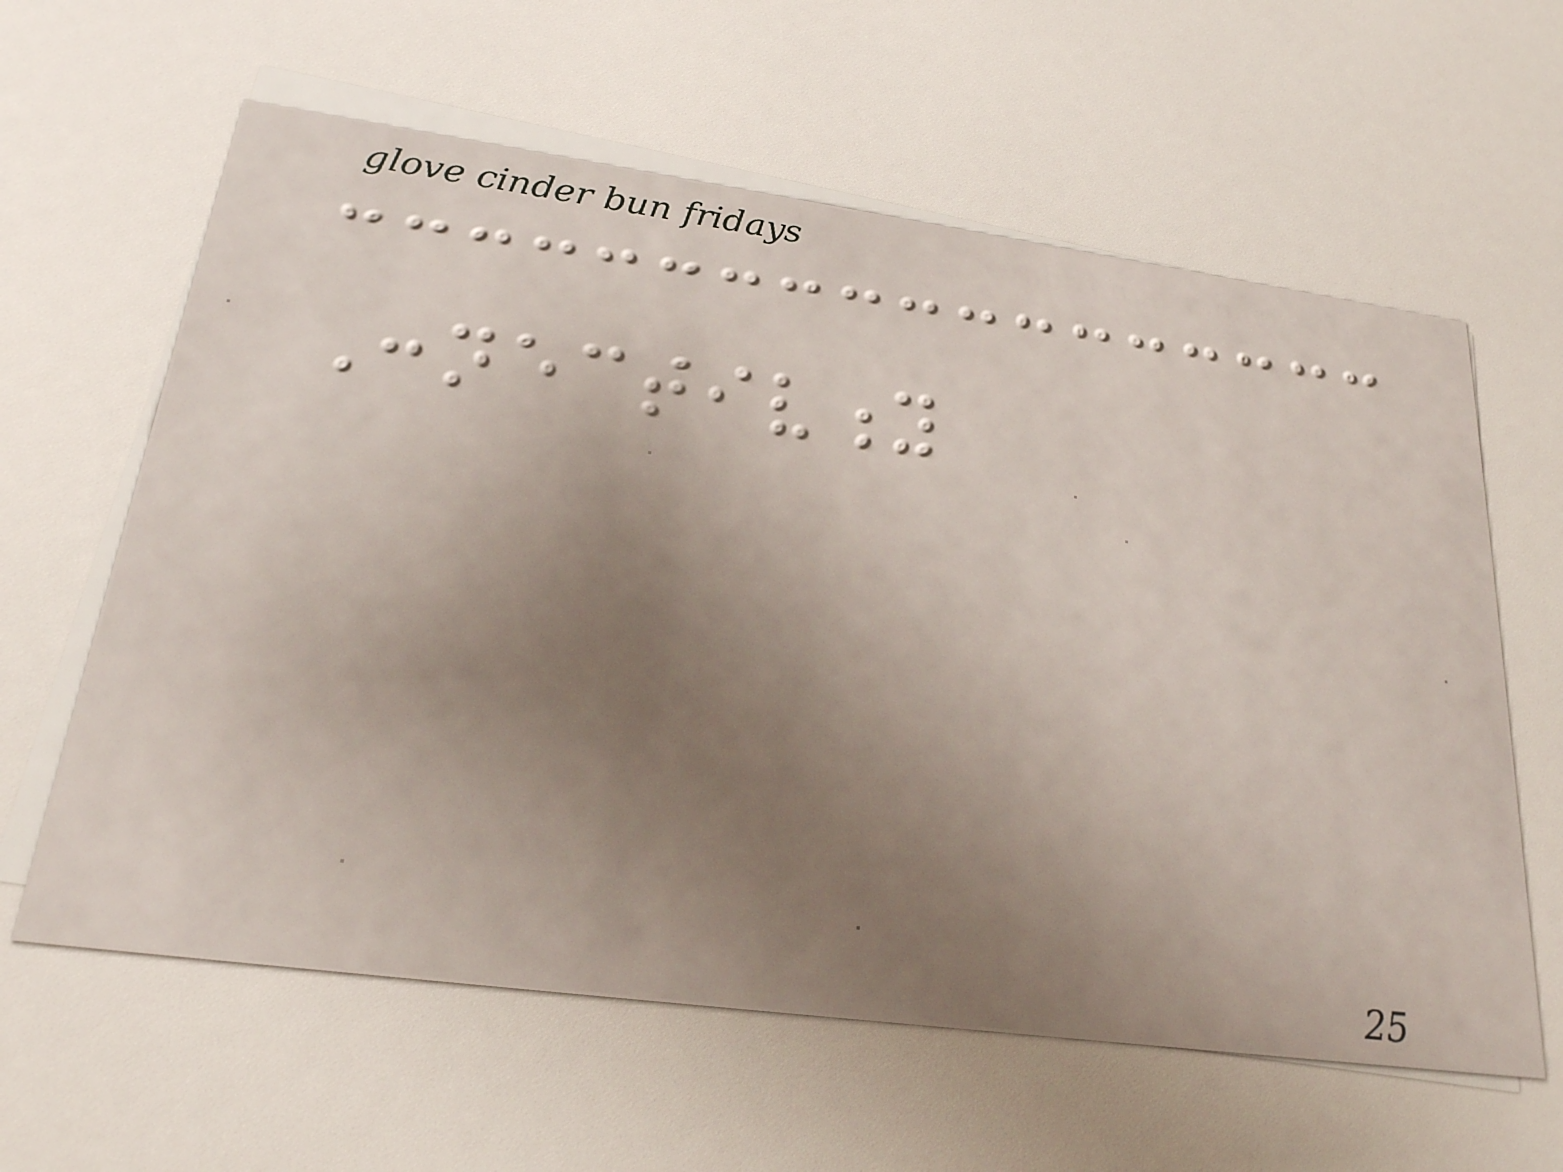Connectivity
